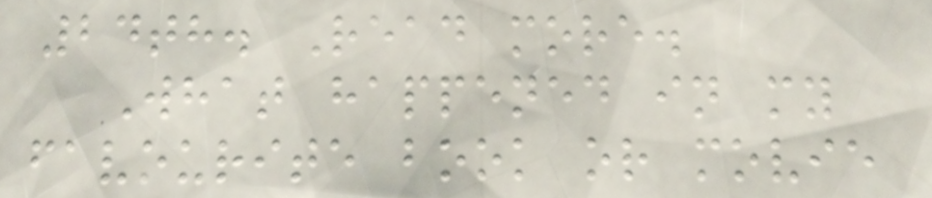24th. Read more.
What happened in my
favourite book or movie
